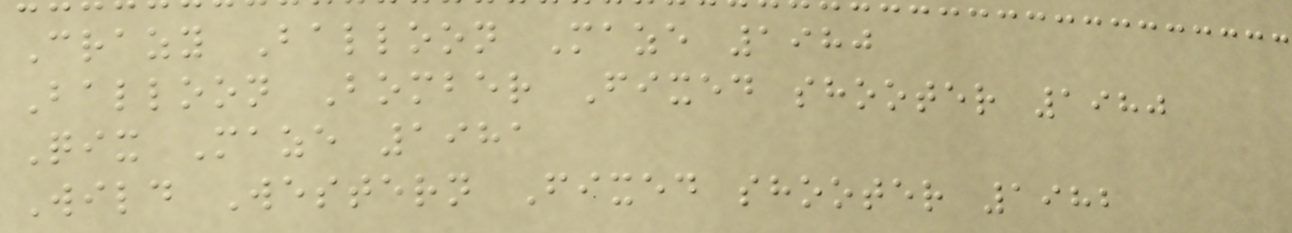Crazy Balloon Maze 1980
Balloon Bomber Fixed shooter 1980
Qix Maze 1981
Wild Western Fixed shooter 1982
